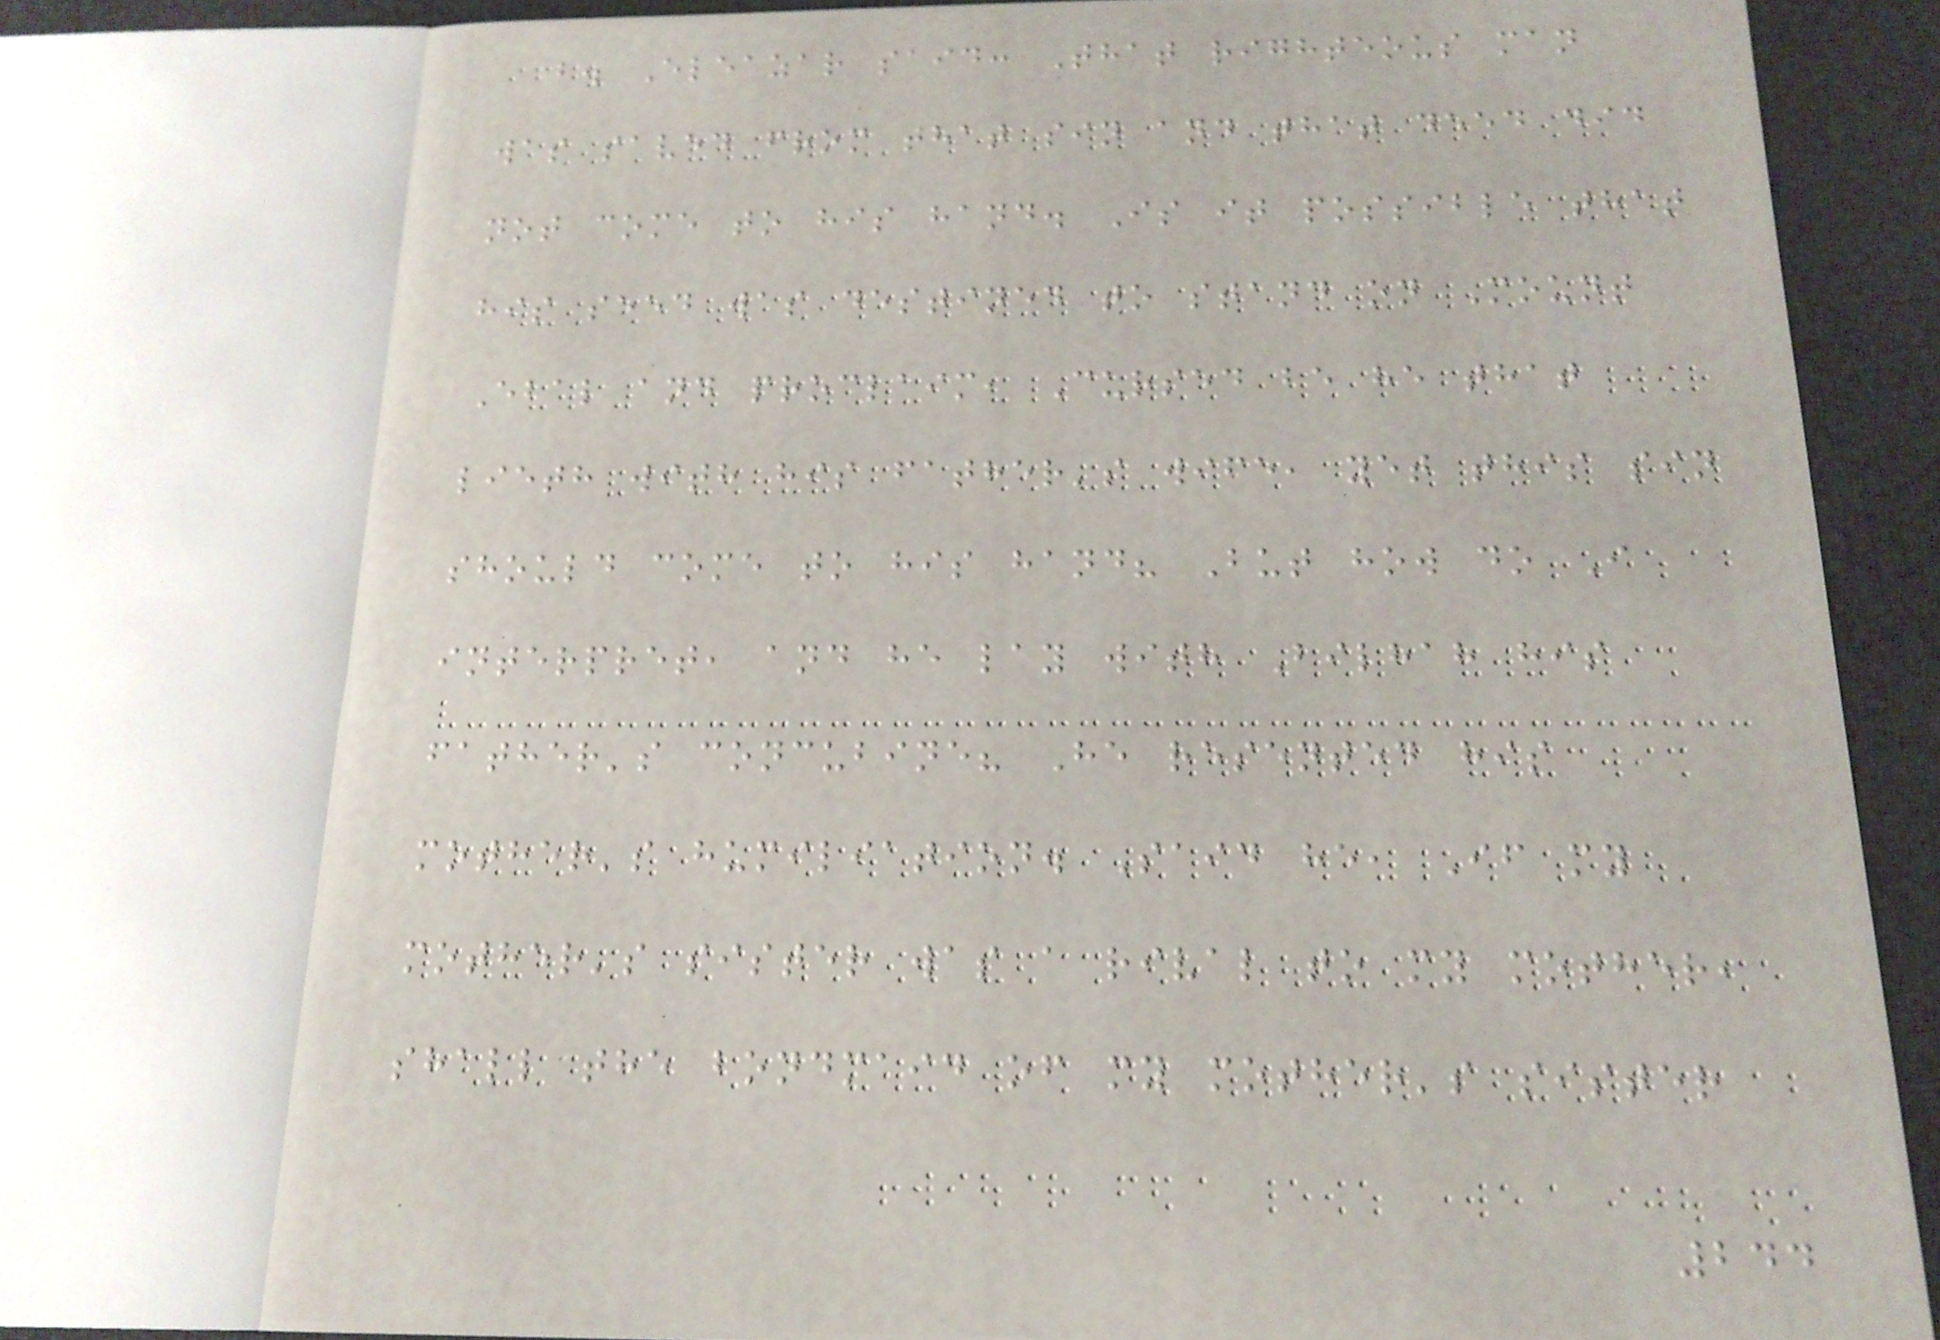b. Eleazar said: That righteous man
was saved from that sin and that deed did
not come to his hand. Is it possible that
his seed was destined to stand on Mount
Ebal and proclaim, Cursed be he that
lieth with his father's wife, yet this sin
should come to his hand? But how do I
interpret, and he lay with Bilhah his
father's concubine? He resented his
mother's humiliation. Said he, If my
mother's sister was a rival to my mother,
shall the bondmaid of my mother's sister
244
